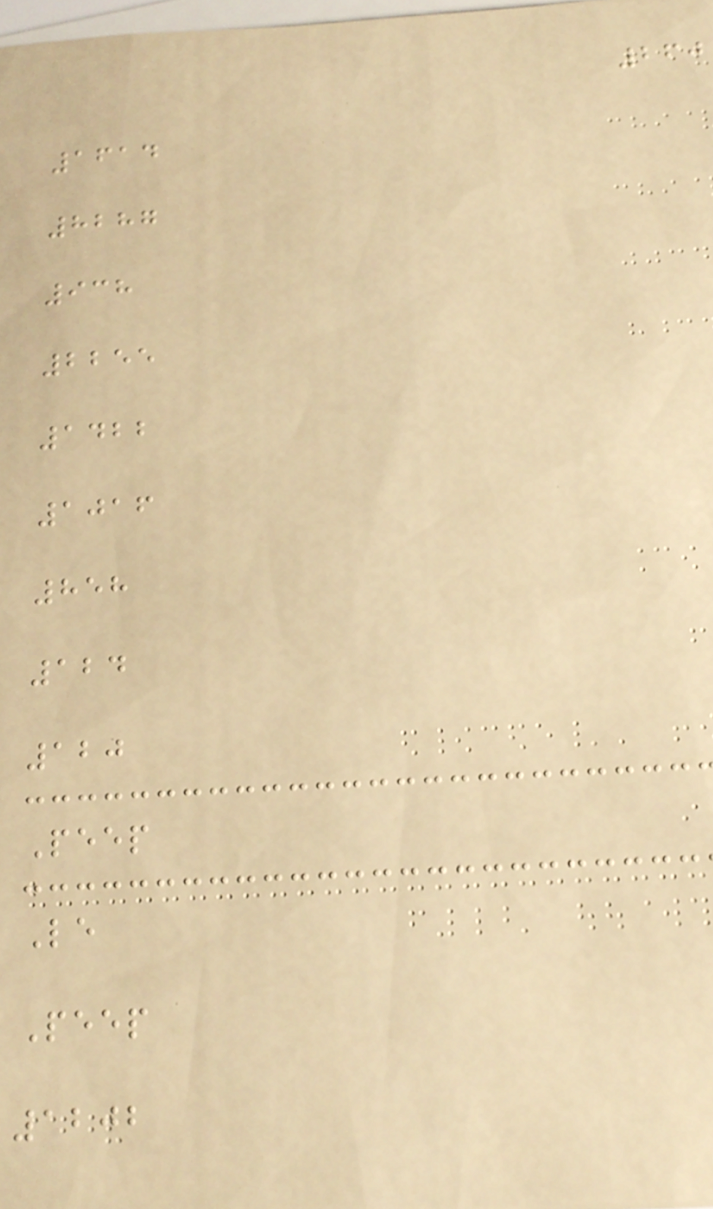260
1614
8287
938
2255
1422
1016
858
124
120
Peep
Le
Peep
1202
